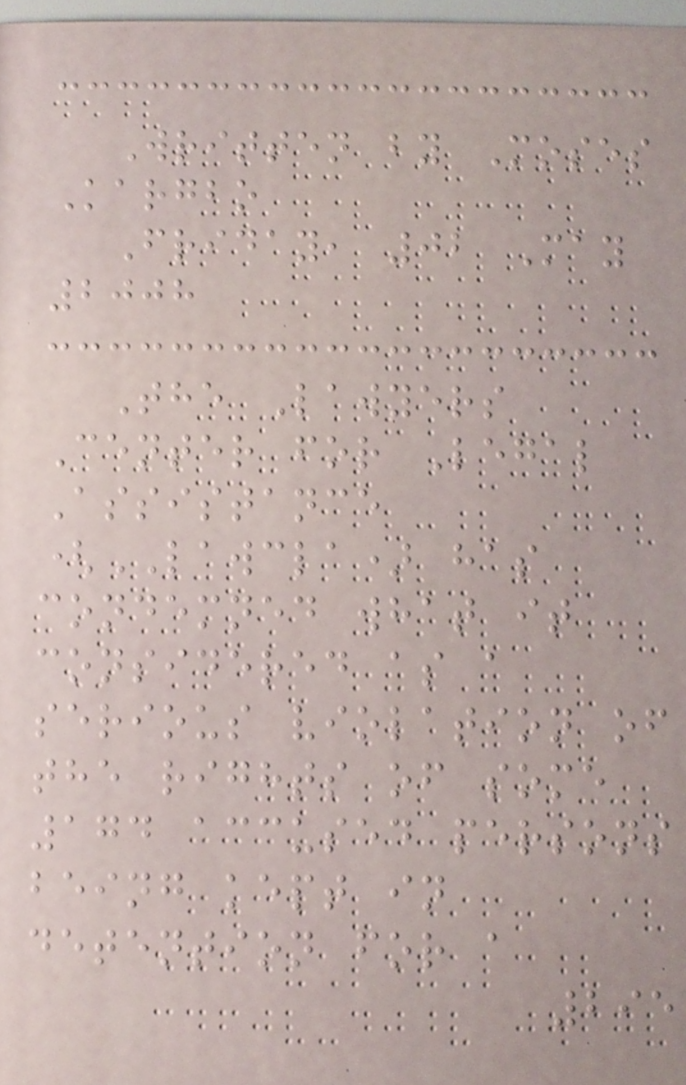Written by Moses
Kargbo
Friday, 02 May
2008
The Lawyers
Center for Legal
Assistance
(LAWCLA) has
condemned what it
considered as a
serious violation of
the rights of some
174 accused persons
being kept in
detention for a
295
